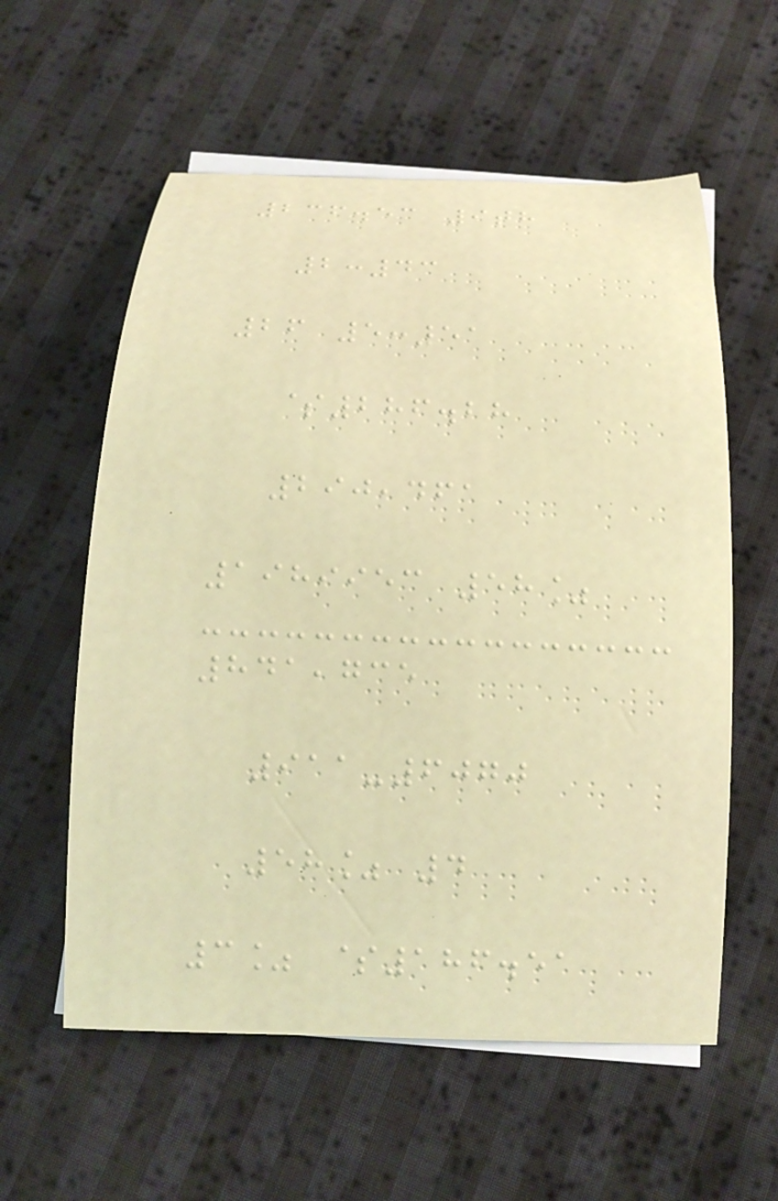236.53 9th
2:43
26 5:51
$286.28
290,461
1989953 58%
841,735
911-6070
58% 4
3% $186.51
